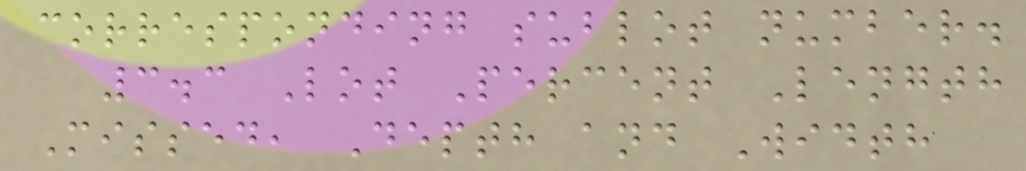corresponding sublot number.
3.3 Lot Percent Length
Missed, Depth and Width
